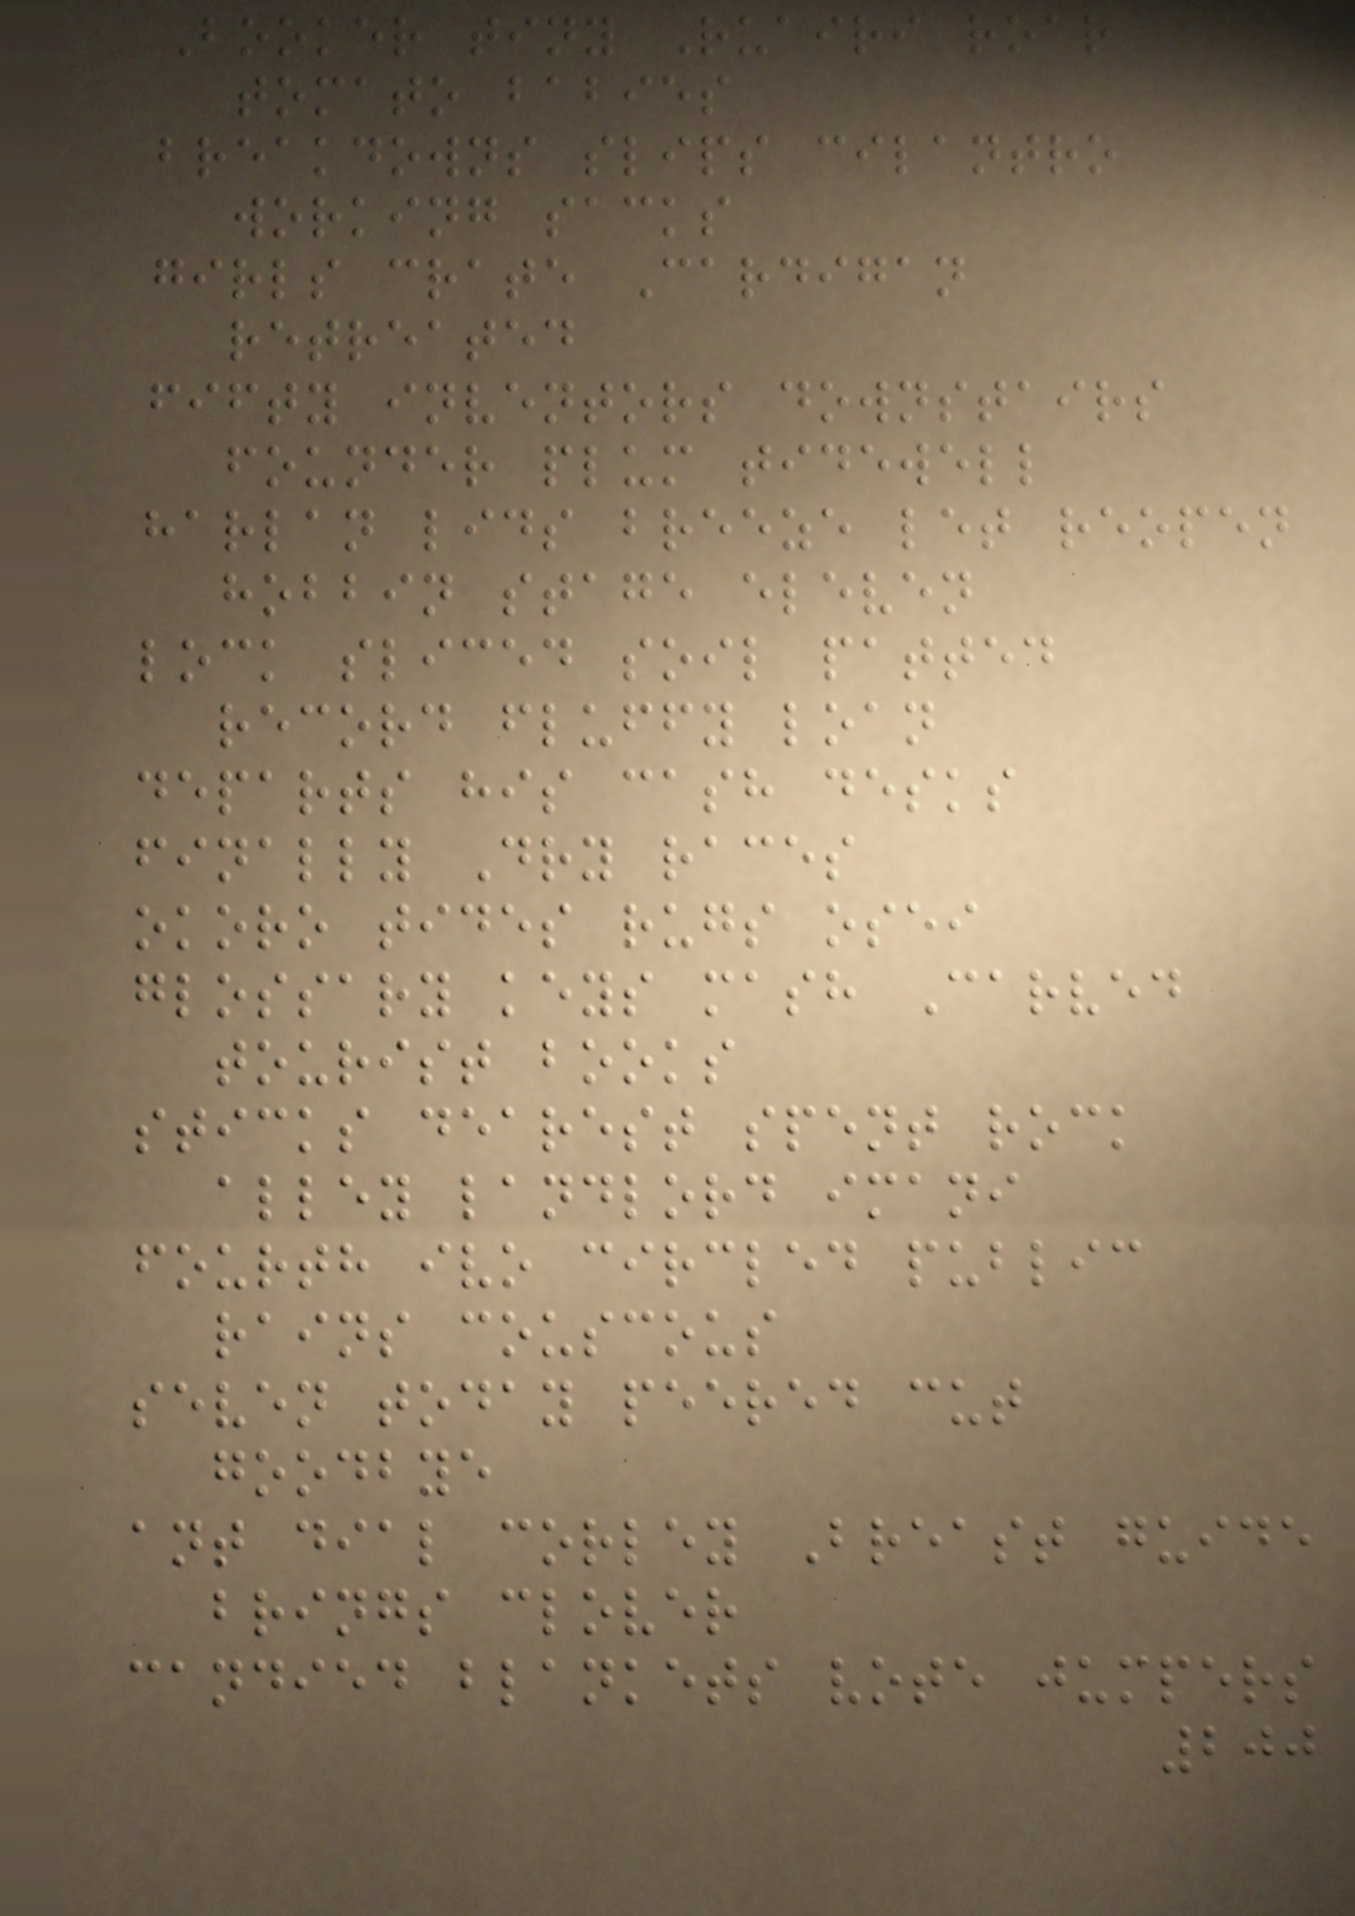Booker tiny Ruairi roar
tomato babies
breakdowns slips cilantro
working sacks
girls crate Cardigan
retreated
fifty inventors downstairs
founder plum tidewell
harlan lids breeze let reopen
hobbin stage eleven
lock sliced soil patted
record fluffy loan
departs his cash desks
finally Dry races
okoro tides rugs osei
glossary keys mash Carved
tourist books
sticks dearest spent rock
alley landlord imani
fourth ivo circled public
rains couscous
seven today peered cut
goodbye
ant dial corley Breast guide
brings clover
candied blankets vote jumpers
200
